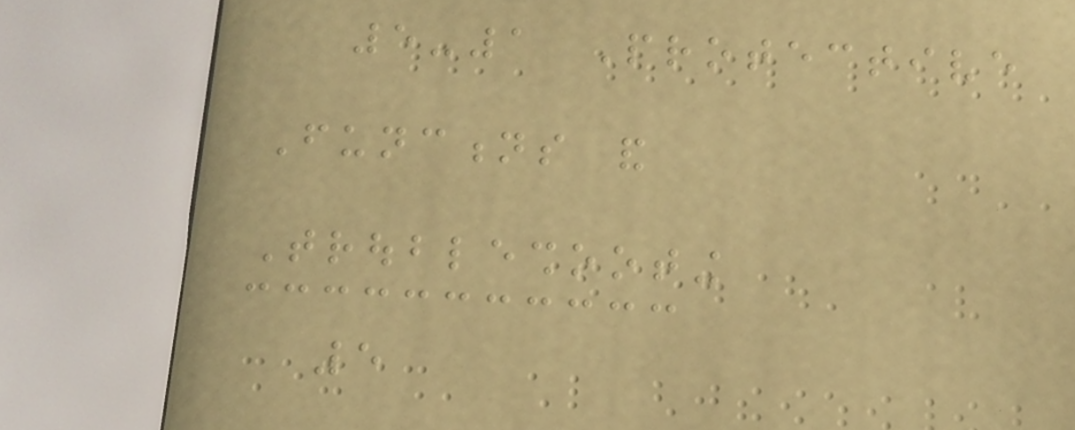5-1 Protective
Functions and
Troubleshooting
5
